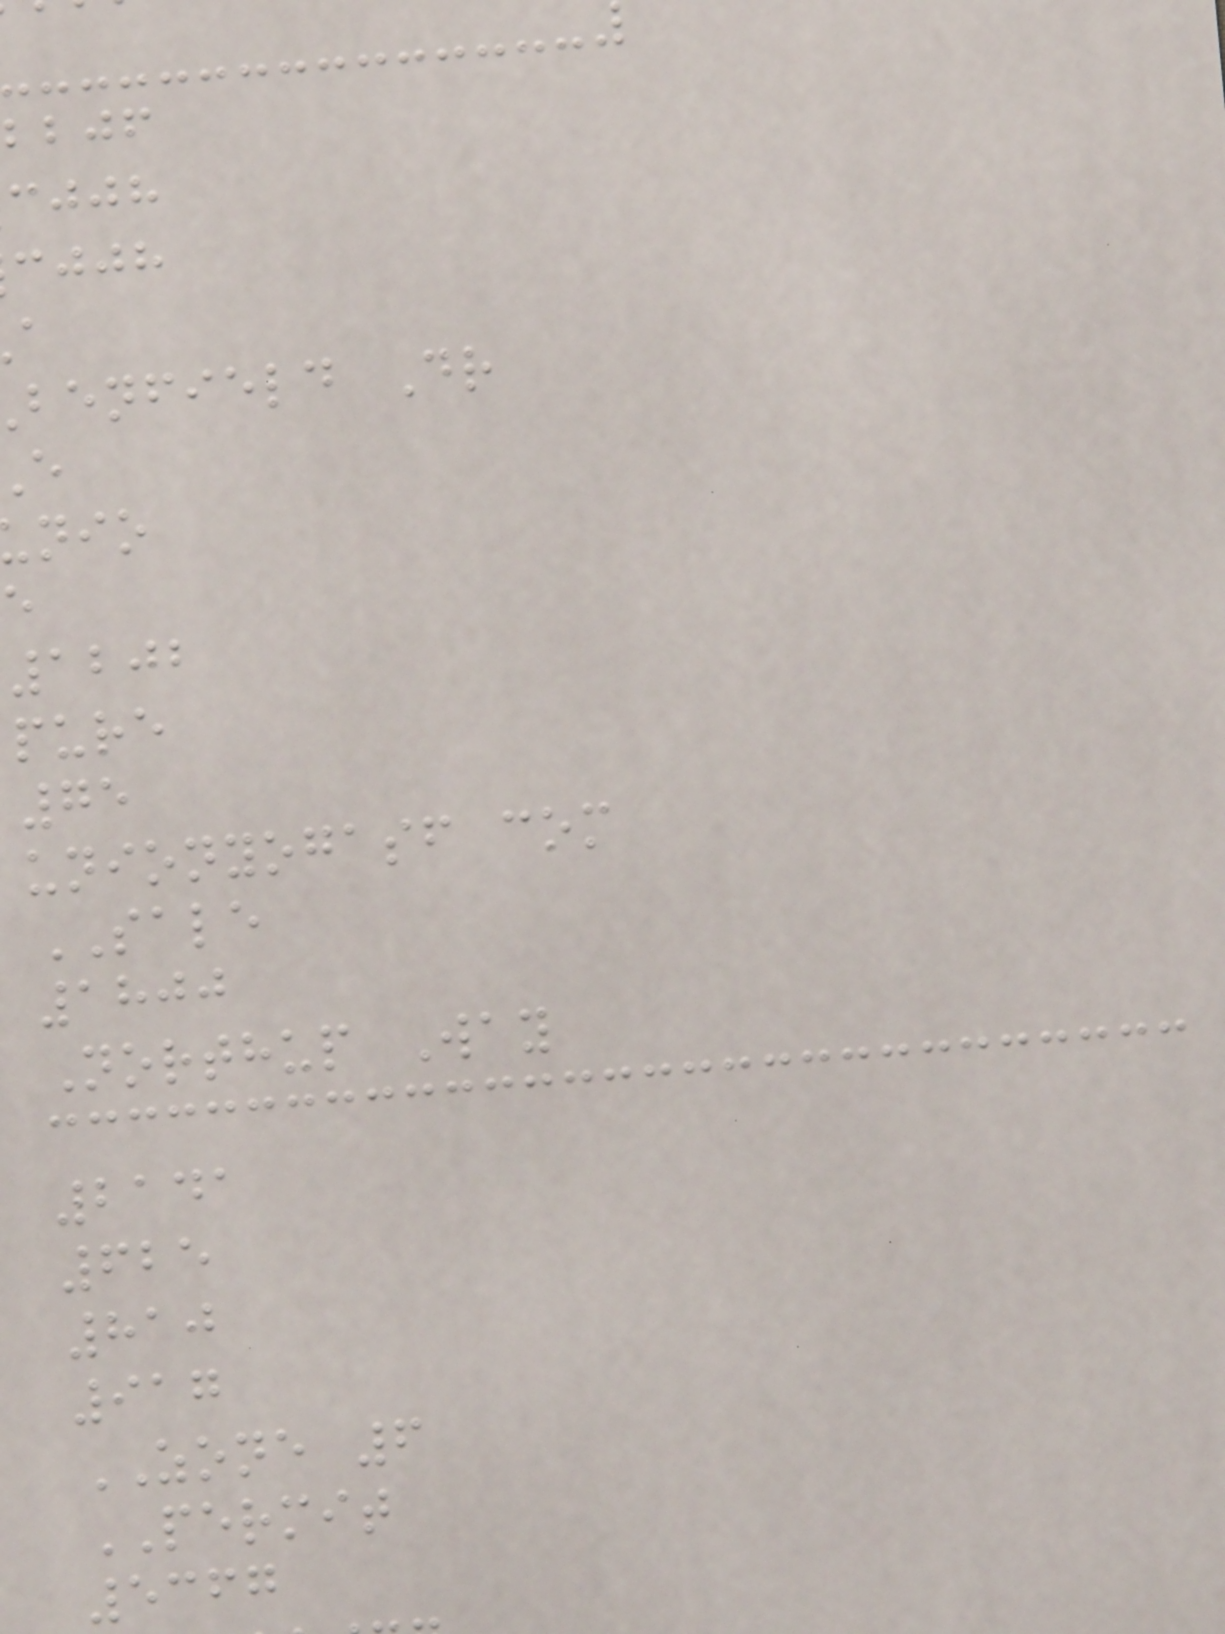bbjf
cjjh
cjjh
benfield Dr
e
1202
pure
75
unionyogasf com
SALE
1800
Northup Way
2141
625
810
917
ZONE 6
PERMIT
5367
